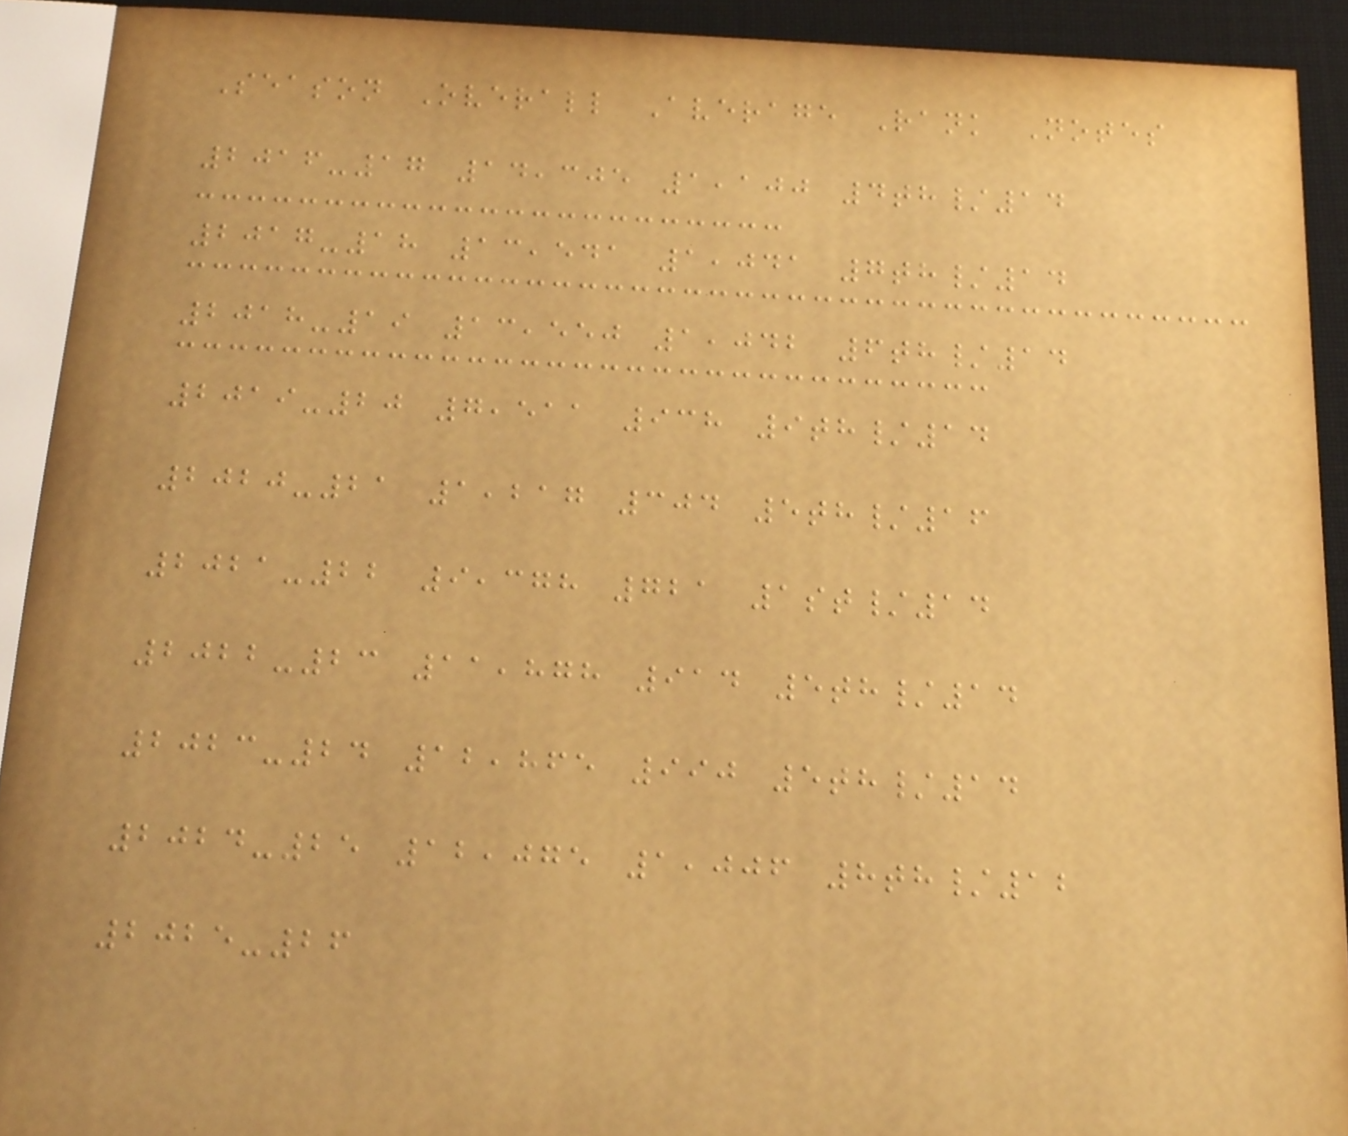Season Overall Average Rank Notes
2016-17 14,305 1,100 4th/14
2017-18 13,541 1,041 7th/14
2018-19 13,550 1,042 6th/14
2019-20 7,511 938 9th/14
2020-21 1,217 304 5th/16
2021-22 9,378 721 1st/14
2022-23 11,878 914 5th/14
2023-24 12,865 990 5th/14
2024-25 12,075 1,006 8th/12
2025-26
